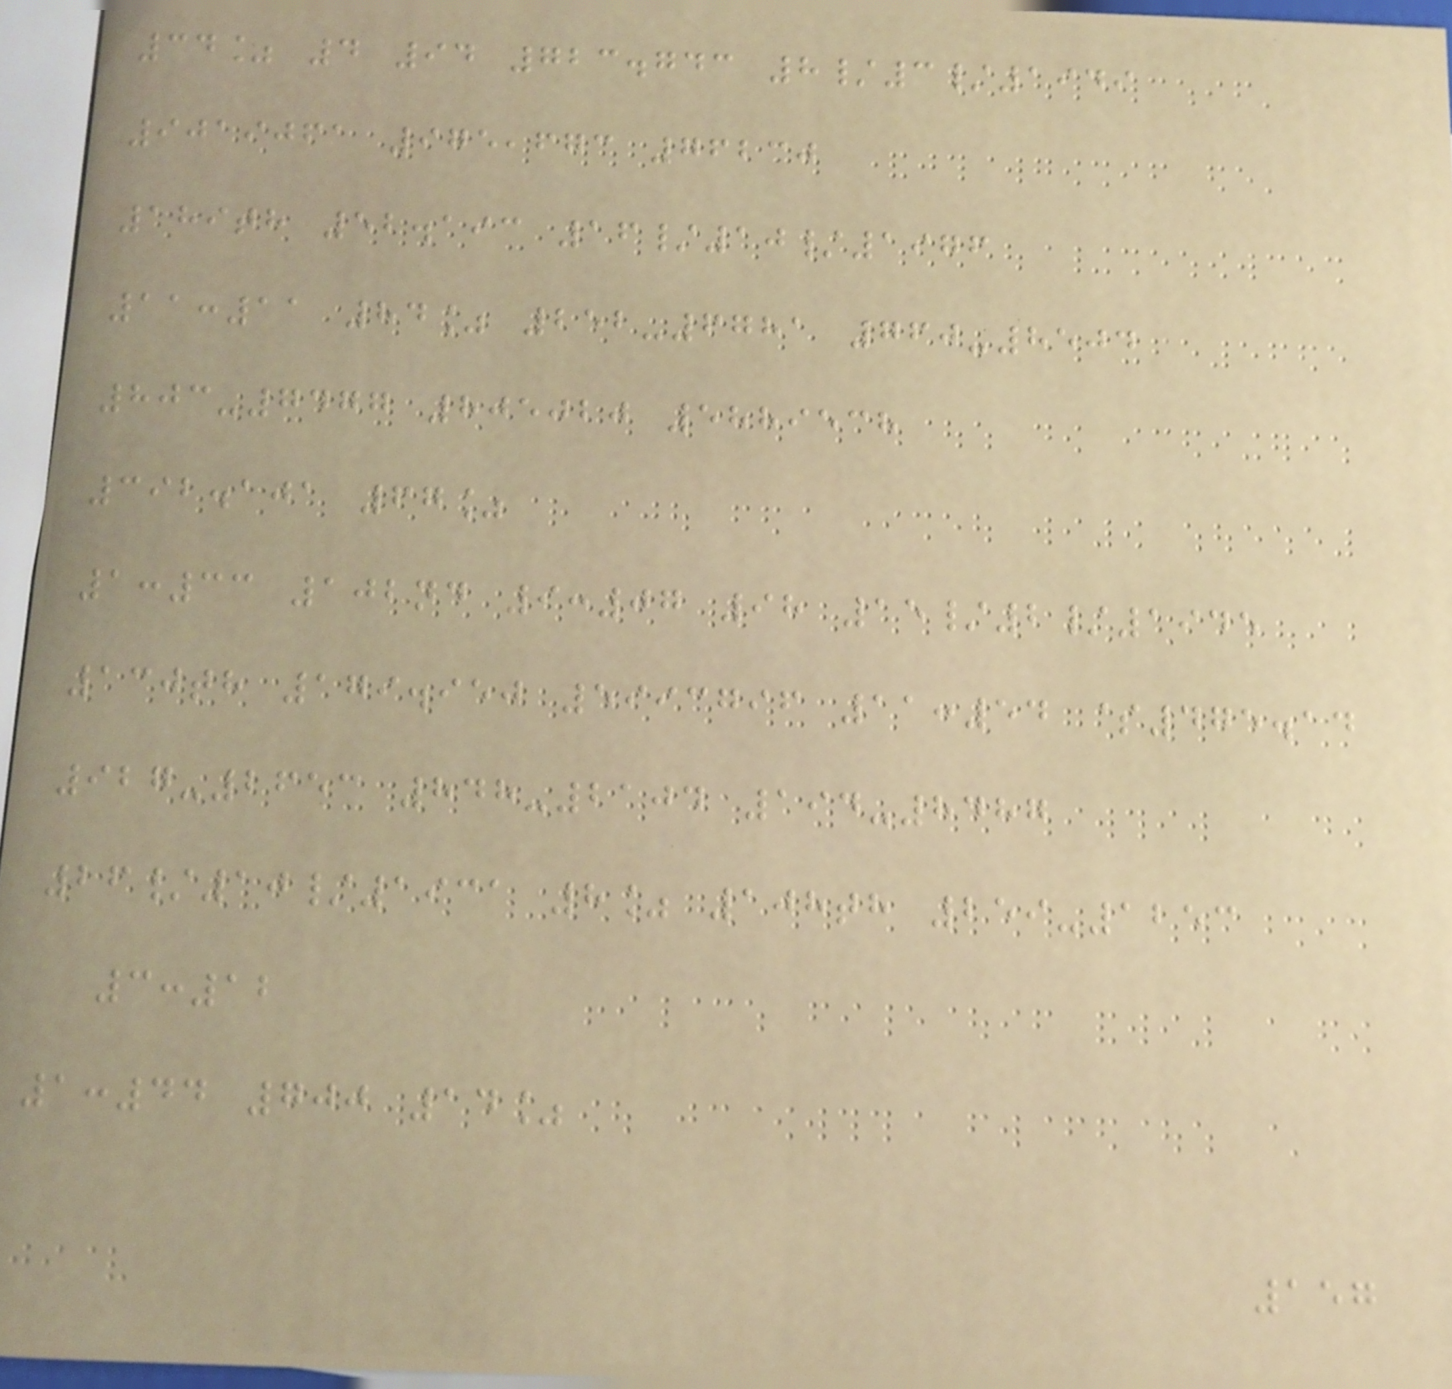34% 4 94 723.743 8/3/1949
9019061 975,673 76230
189th 52.193 16/10/1976
11:11 84% 252-6781 760-8504
803-7477 805020 5889538
392.101 67%
1:33 102nd 9:07 98 15/2/1945
130th 179.950 5993796 11:54 $475.14
927-2653 848-2104 194-8487
26/10/1931 8% 108th 259-1253
3:12
1:44 700 14%
157
